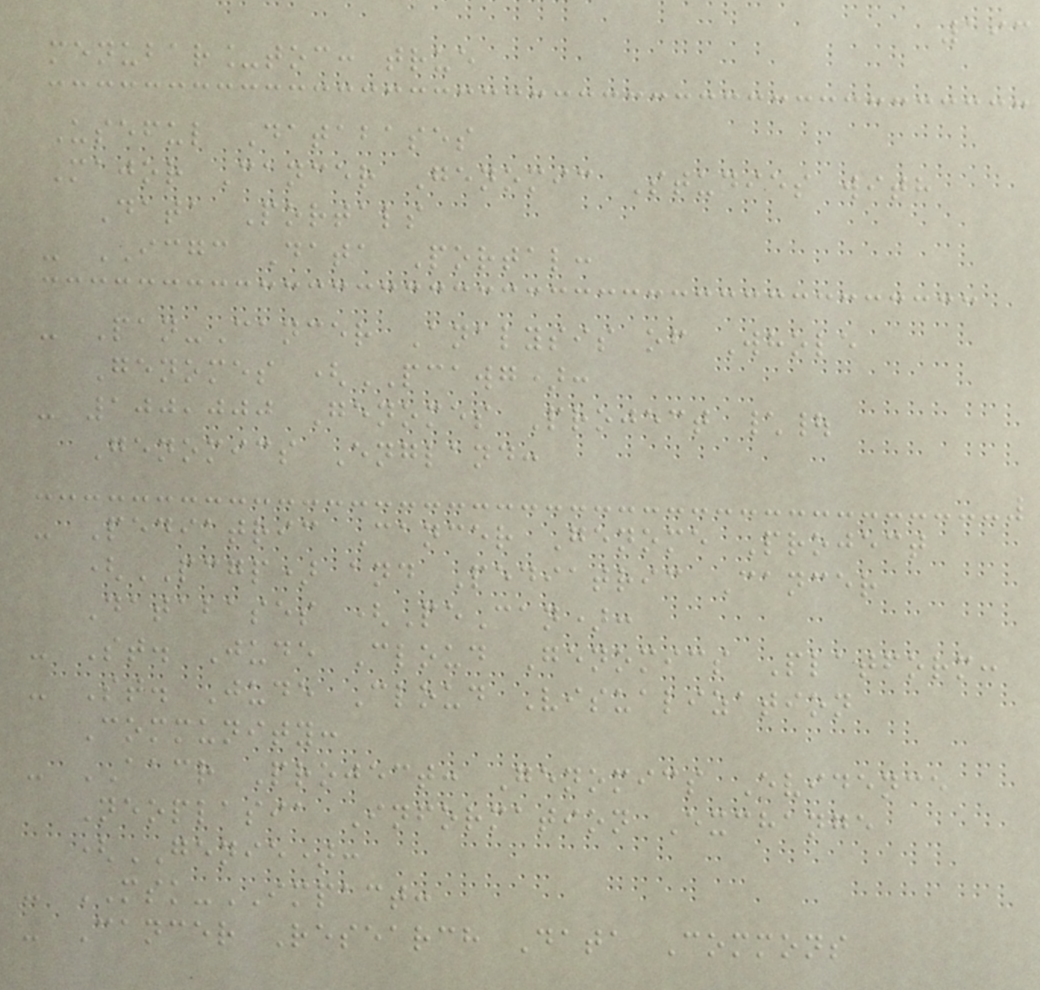193
menubar_toc: true
Useful Databases
Major Cancer Genomic Studies with
Data Portals
- ICGC Data Portal:
- Pan-Cancer Analysis of Whole
Genomes (PCAWG):
- 100,000 Genomes Project \|
Genomics England:
- Pediatric Cancer Genome Project
(PCGP) and Pediatric Cancer
Databases (PeCan):
- St. Jude Cloud Genomics Platform:
- St. Jude Cloud Visualization
Community:
- AACR Project: Genomics Evidence
Neoplasia Information Exchange
(GENIE):
- MSK-IMPACT:
- Cancer Research Data Commons
